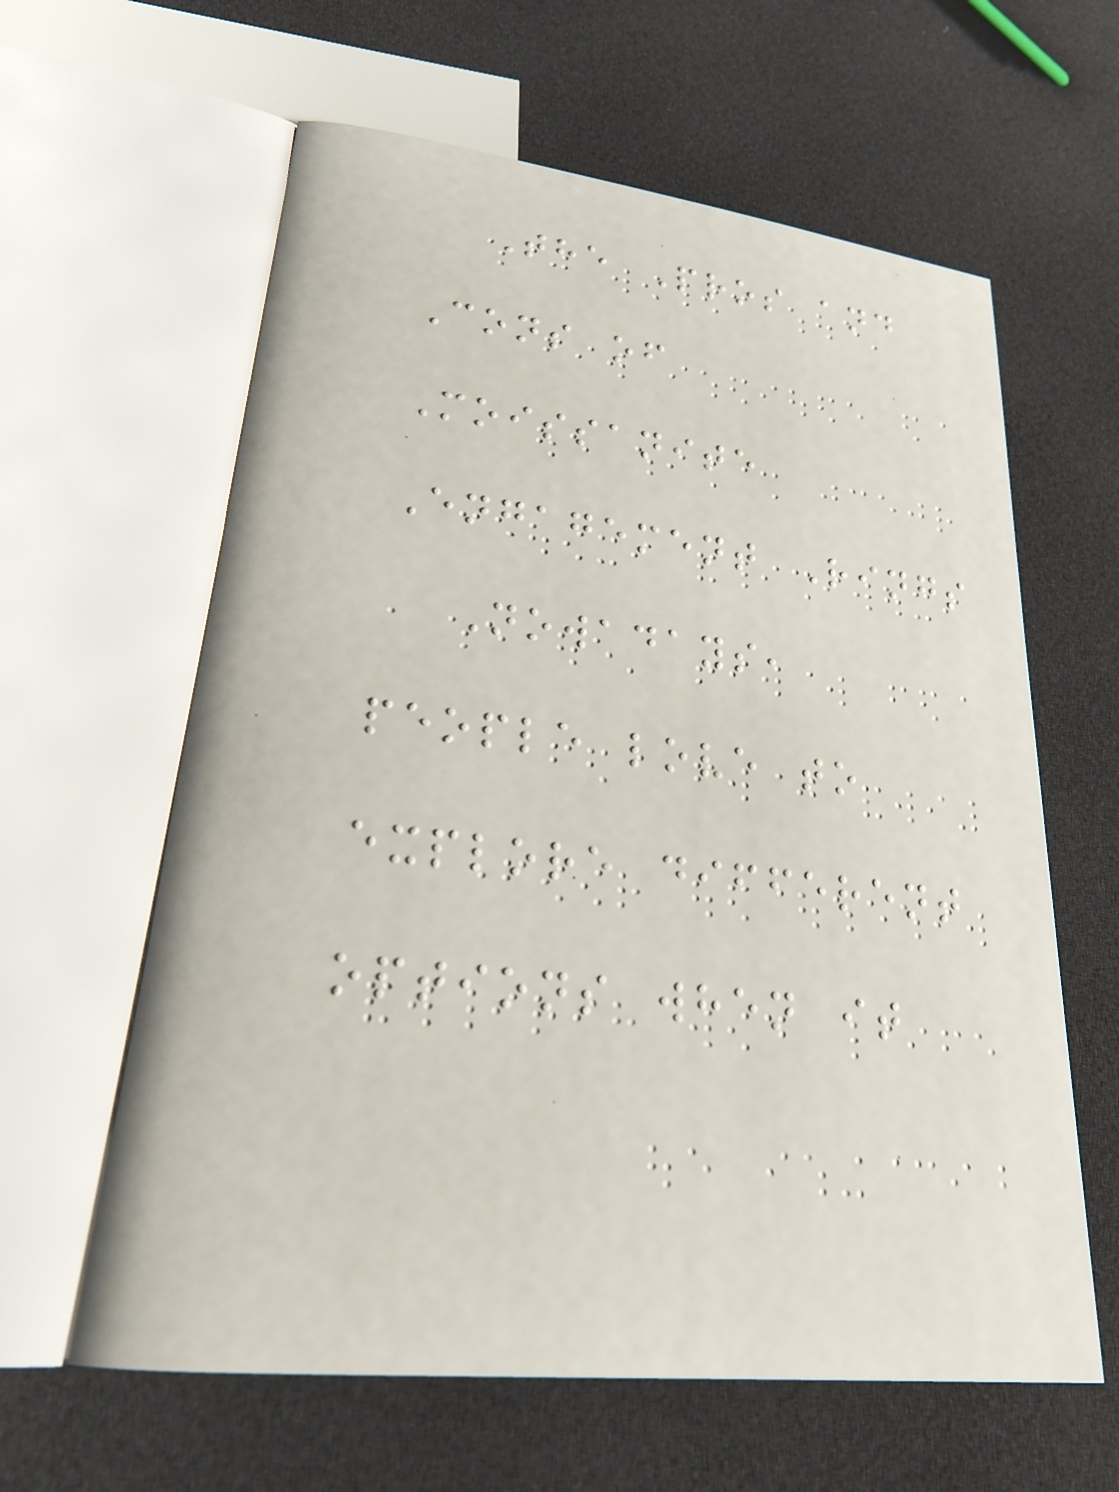The Pros and
Cons of
Moissanite
Engagement Rings
Nowadays,
people love to
explore different
options when it
